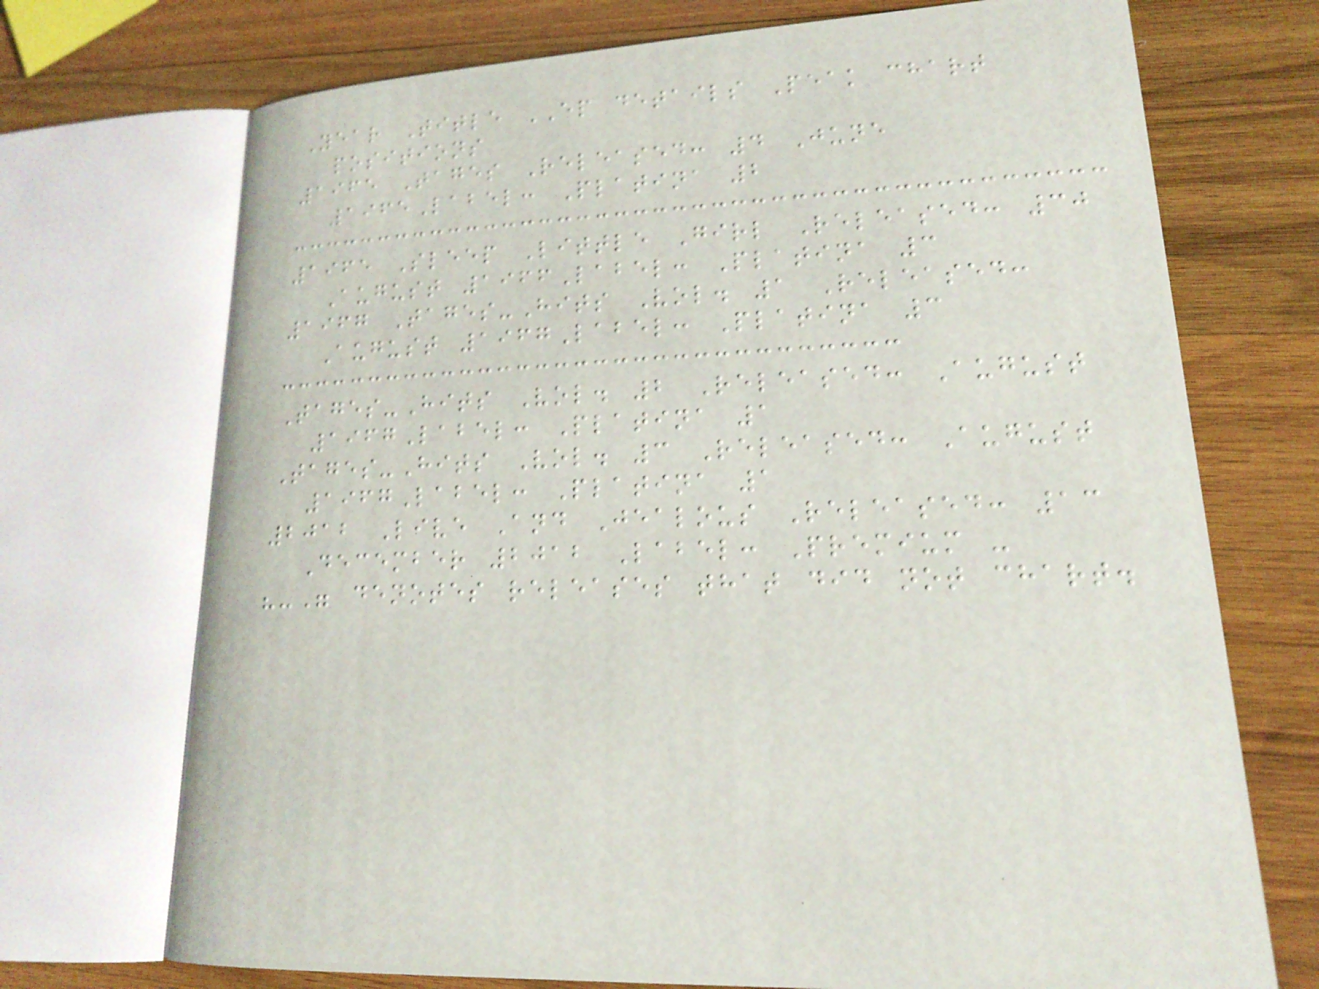Year Title EP details Peak chart
positions
1965 Tages Released: 4 June
1965Label: Platina 2
1965 Sleep Little Girl Released: 30
August 1966Label: Platina 3
1967 Tages-Hits Vol. 1 Released:
August 1967Label: Platina 3
Tages-Hits Vol. 2 Released: August
1967Label: Platina 1
Tages-Hits Vol. 3 Released: August
1967Label: Platina 1
2012 Live And Jealous Released: 13
December 2012 Label: Premium -
"-" denotes releases that did not chart.
